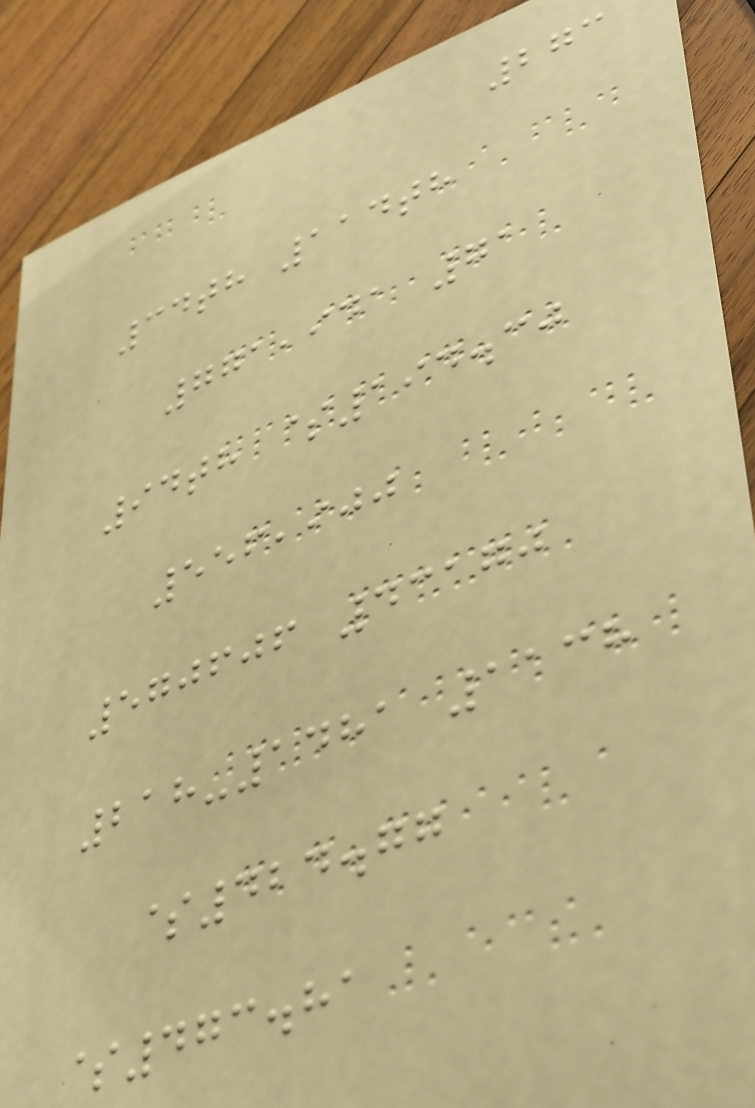273
34th 114th
771,941 71
94th $194.30
556,900
570606 43170
218-1481 1138
$424.77
$473.81
